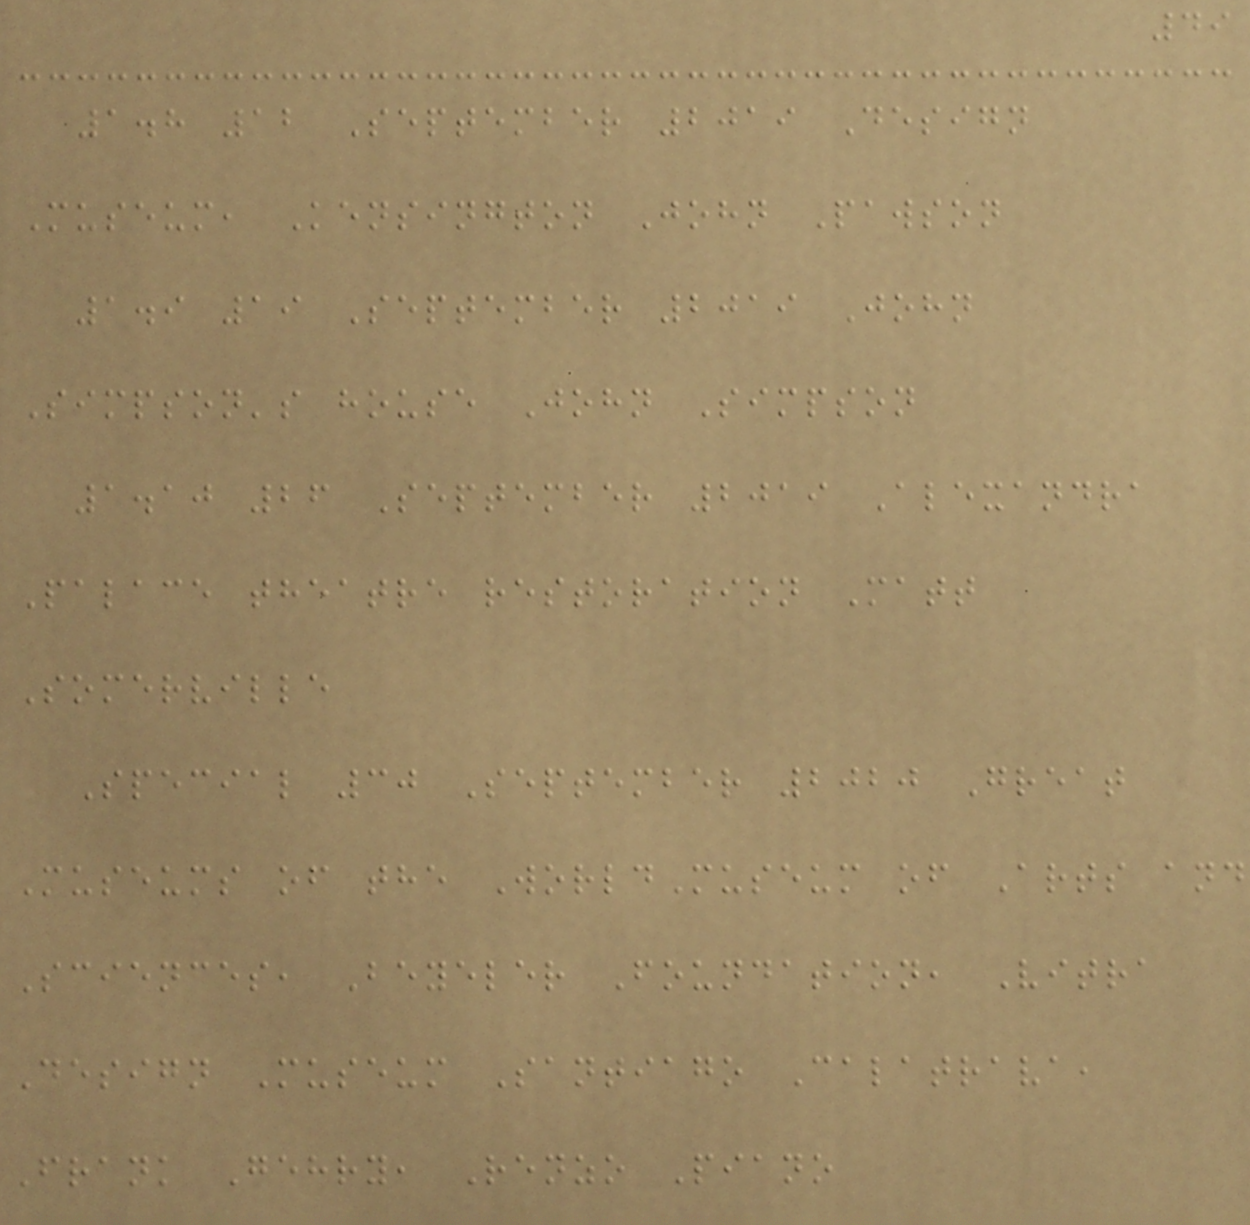49
1.8 12 September 2019 Design
Museum, Kensington John Pawson
1.9 19 September 2019 John
Simpson's house John Simpson
1.10 26 September 2019 Alexandra
Palace theatre restoration Matt
Somerville
Special 30 September 2020 Great
Museums of the WorldMuseum of Arts and
Sciences, Beyeler Foundation, Vitra
Design Museum Santiago Calatrava,
Frank Gehry, Renzo Piano
